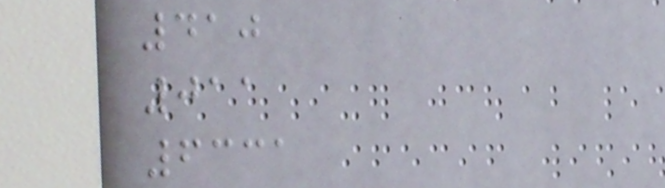410
011
6331
